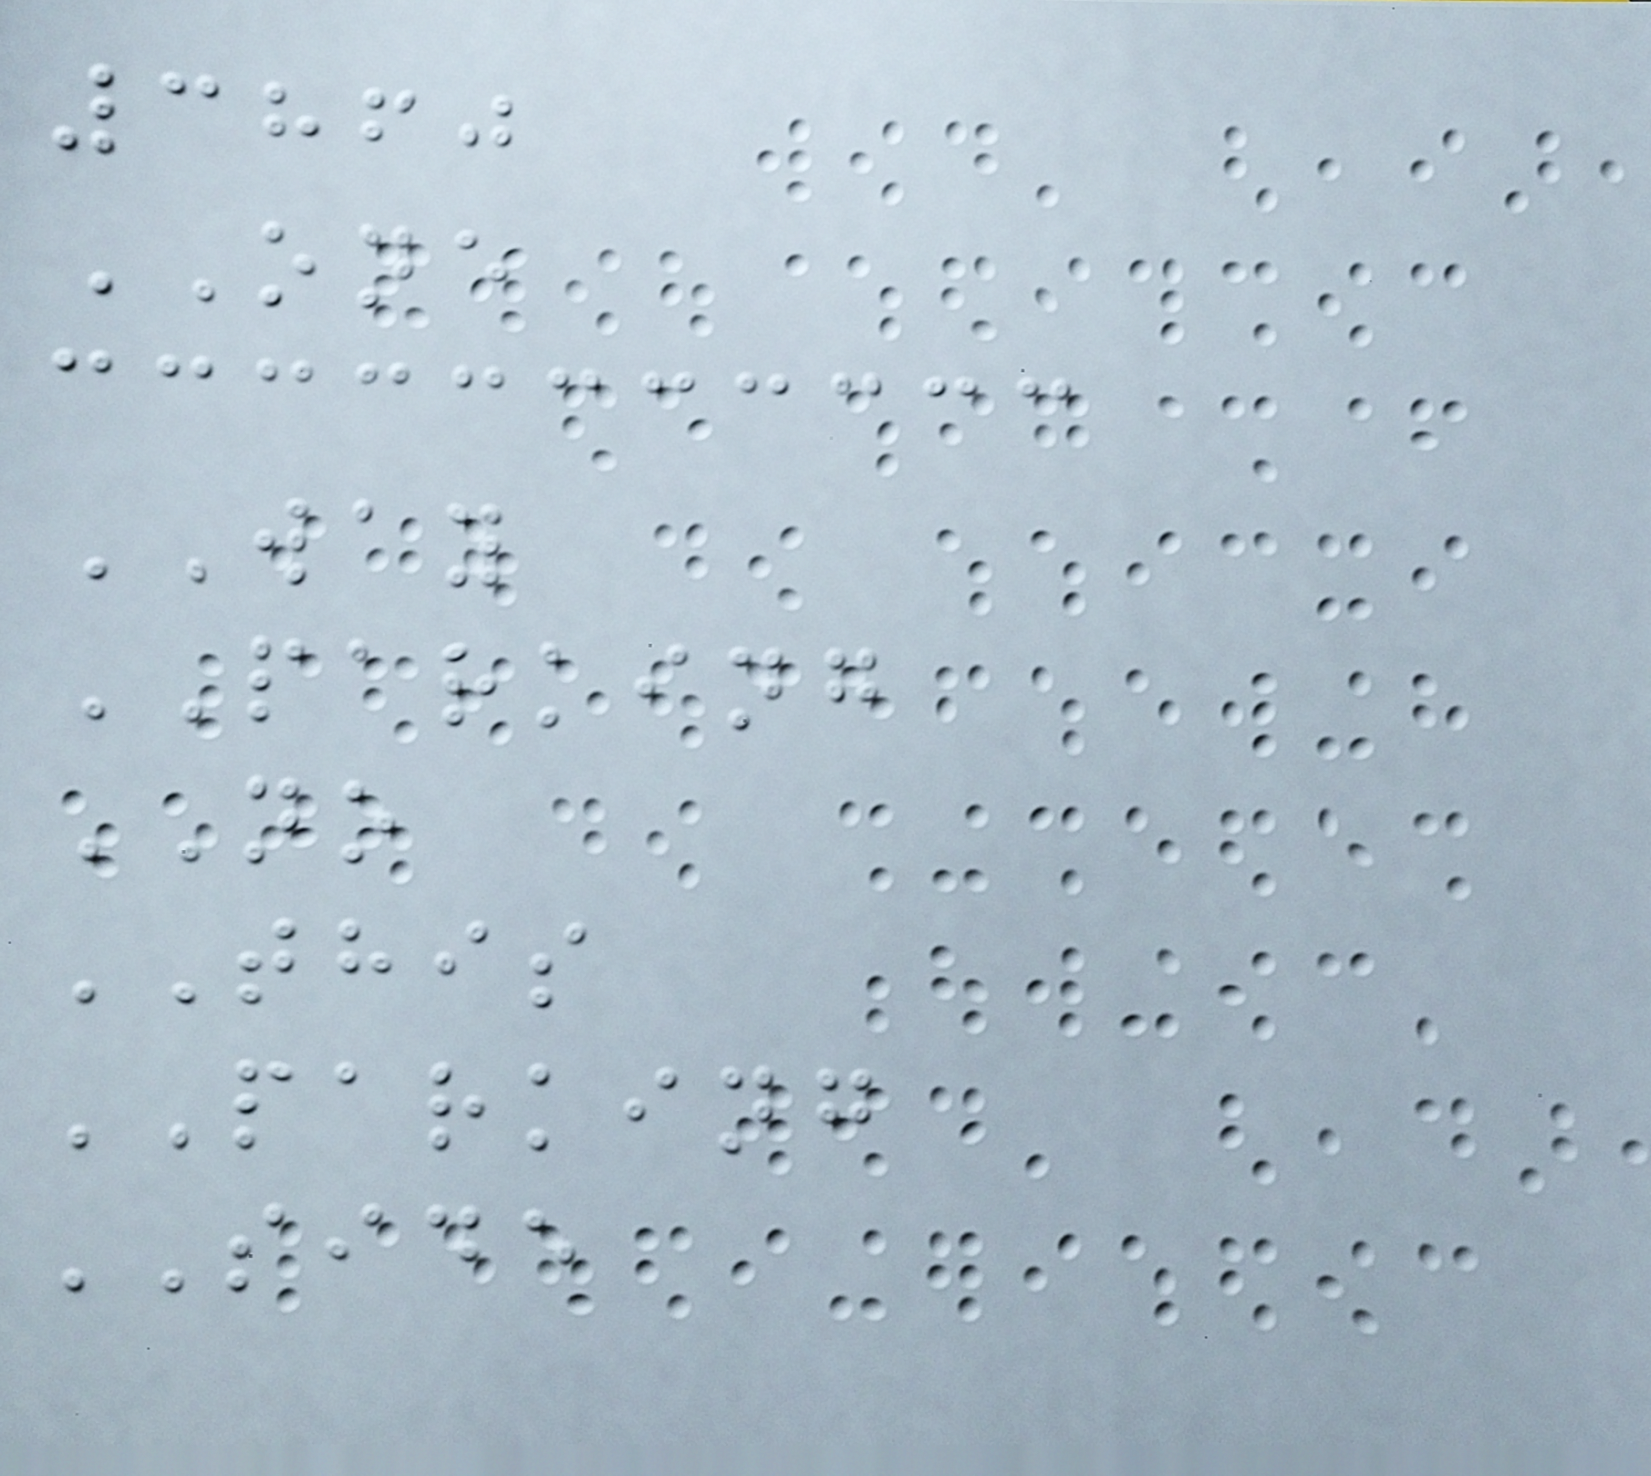3860
ONE
WAY
PARKING
NO
THIS
PARKING
SIDE
